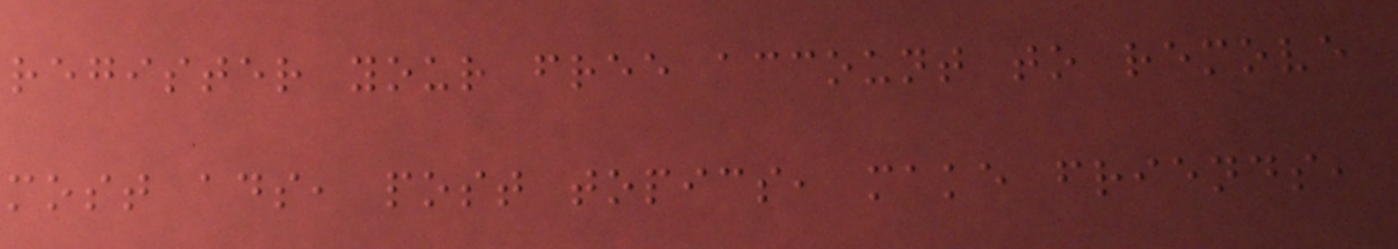register your free account to remove
most ads, post topics, make friends,
